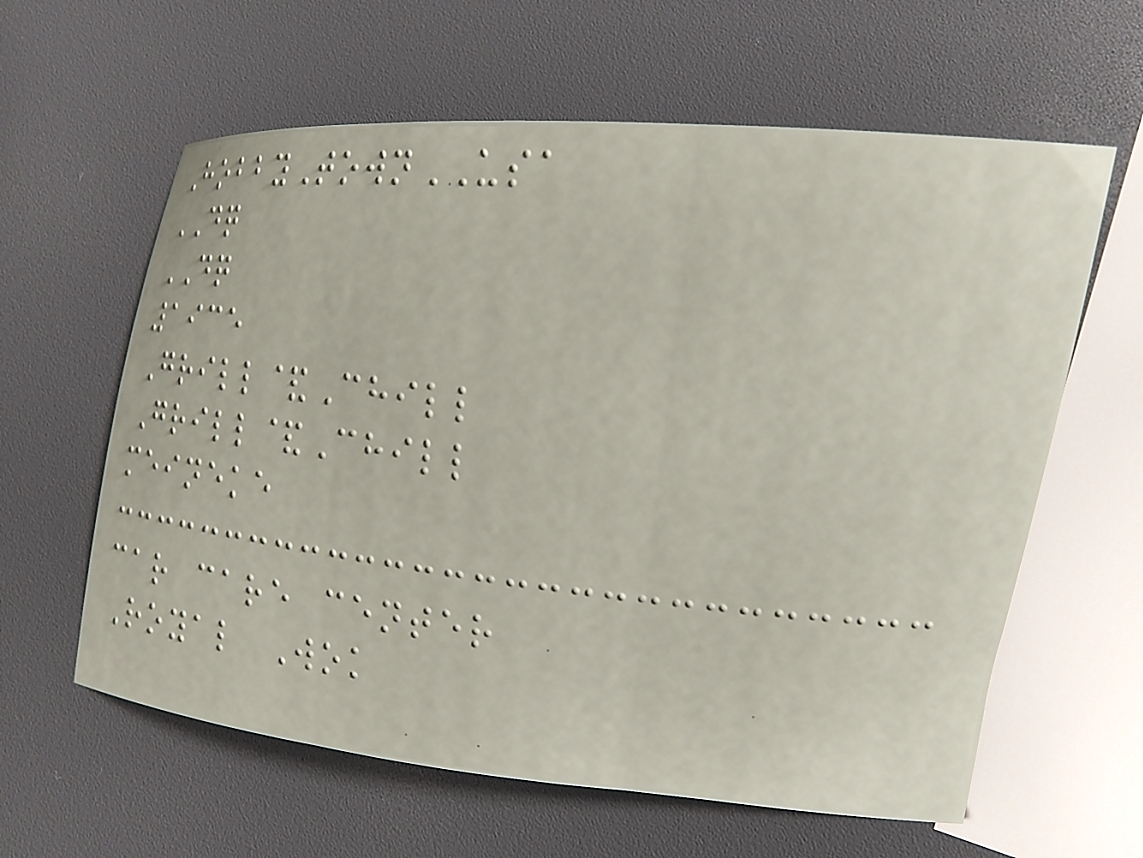HobbyTownUSA
DQ
DQ
1935
Grill&Chill
Grill&Chill
meineke
car care center
Royal Wok
